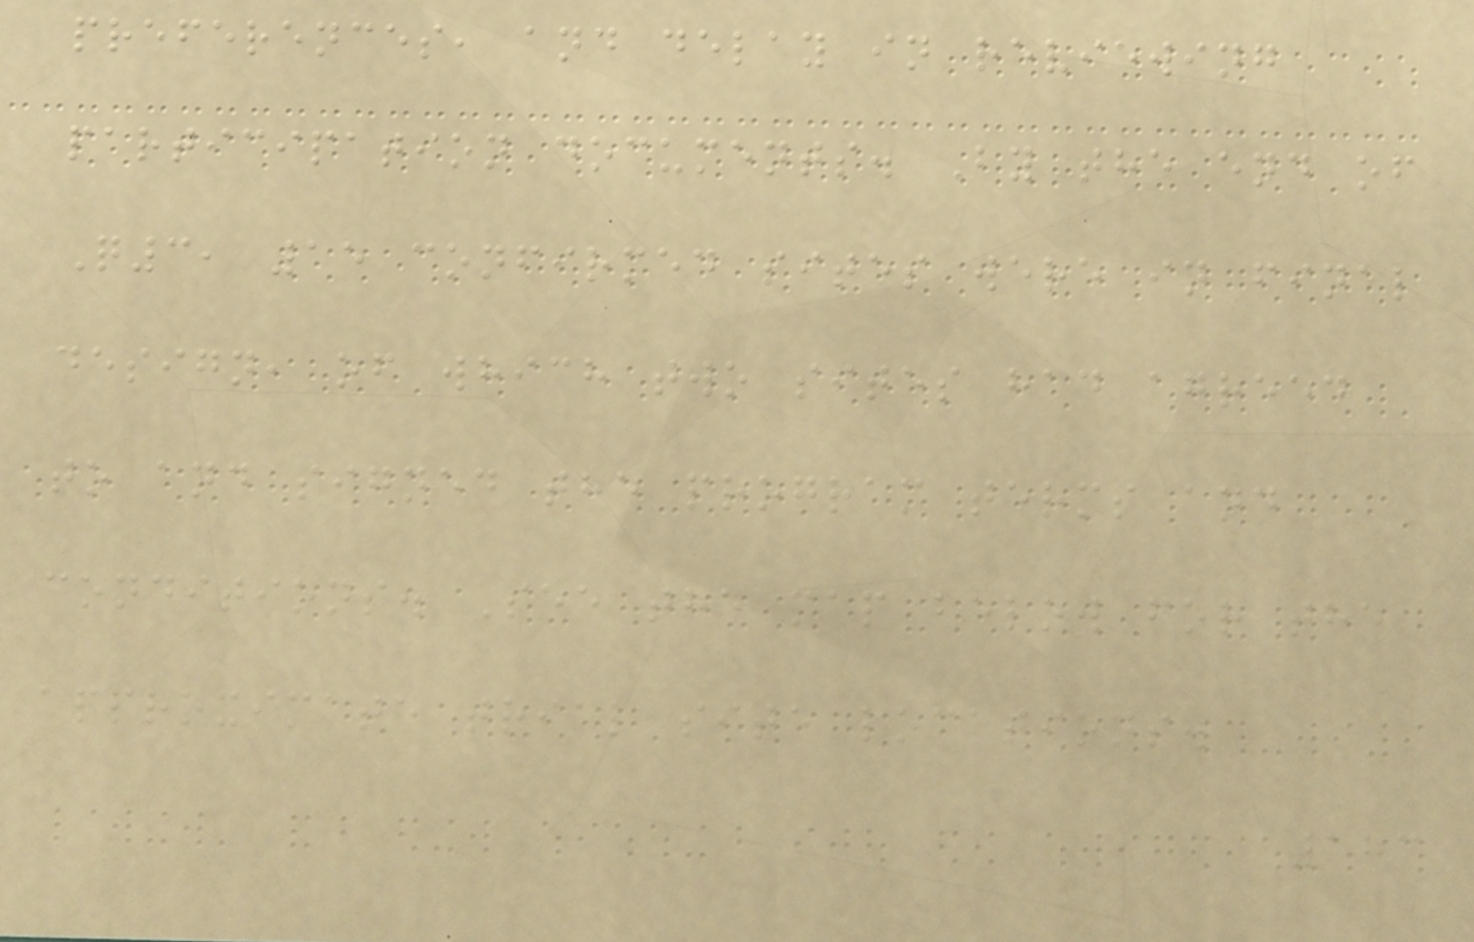preferences, and delay in reviewing
participation documents. By the end of
Q3, 15 confirmed sites were in final
design, of which two sites had agreed
to and signed the program terms and
conditions. See the map below for the
approximate trial site locations.
183
